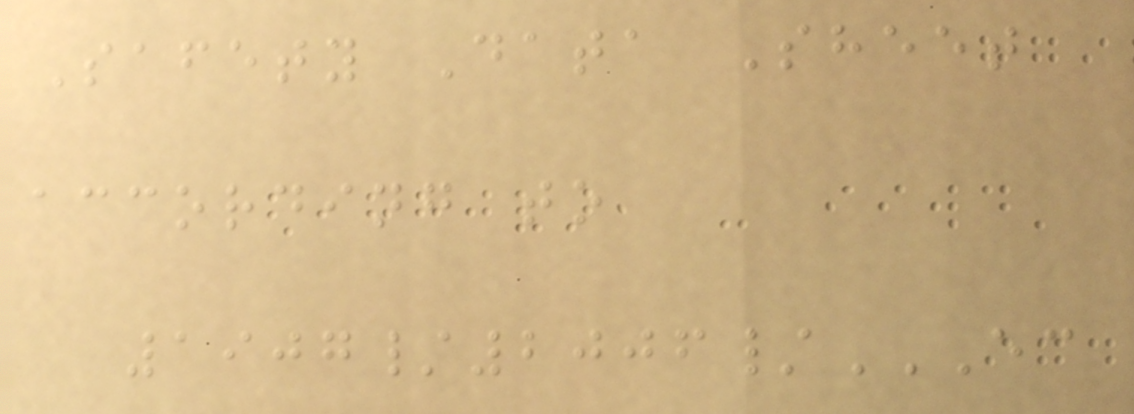Safety Data Sheet
according to
1907/2006/EC
